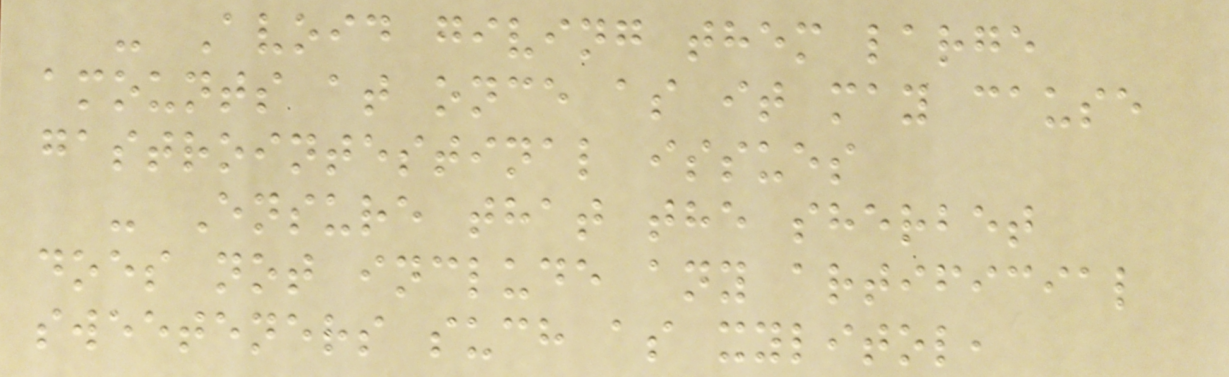- Avoid giving them large
amounts at once as it may cause
gastrointestinal issues
- Ensure that the sherbet
does not include any artificial
sweeteners such as xylitol,
